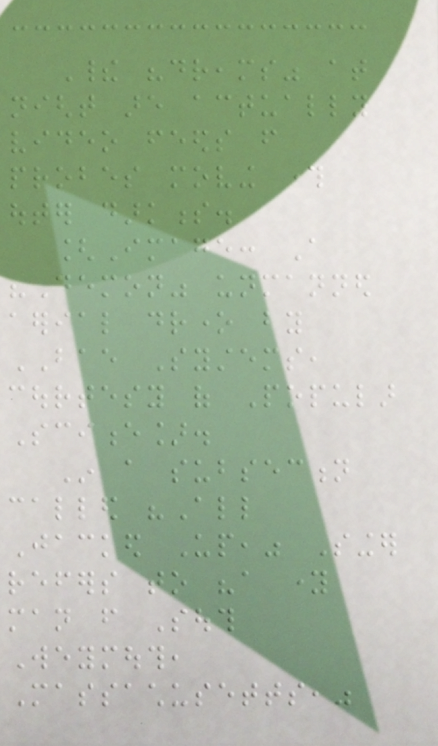Their "dreams" at
night are actually
video feeds from
probes moving through
outer darkness.
[Image: A
"Demon" unmanned
aerial drone by
BAE Systems,
courtesy of Popular
Science].
In a subsection
called "All
Jacked Up," Singer
refers to "a young
man from South
Weymouth,
Massachusetts,"
